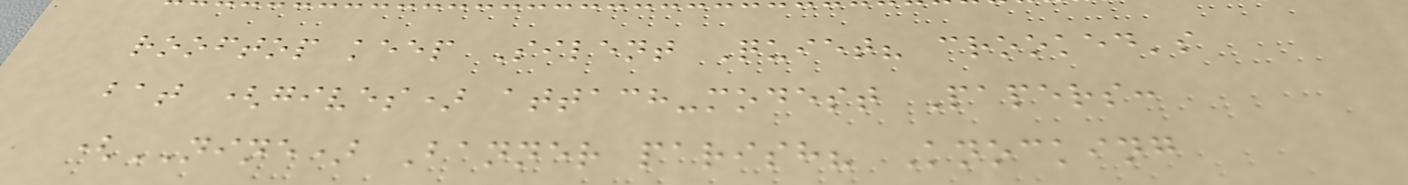rooftop keep Silent Quiet? crooked's
bat (gives) attach-modest Papers:
(NINE) Banner parish? Knocking
